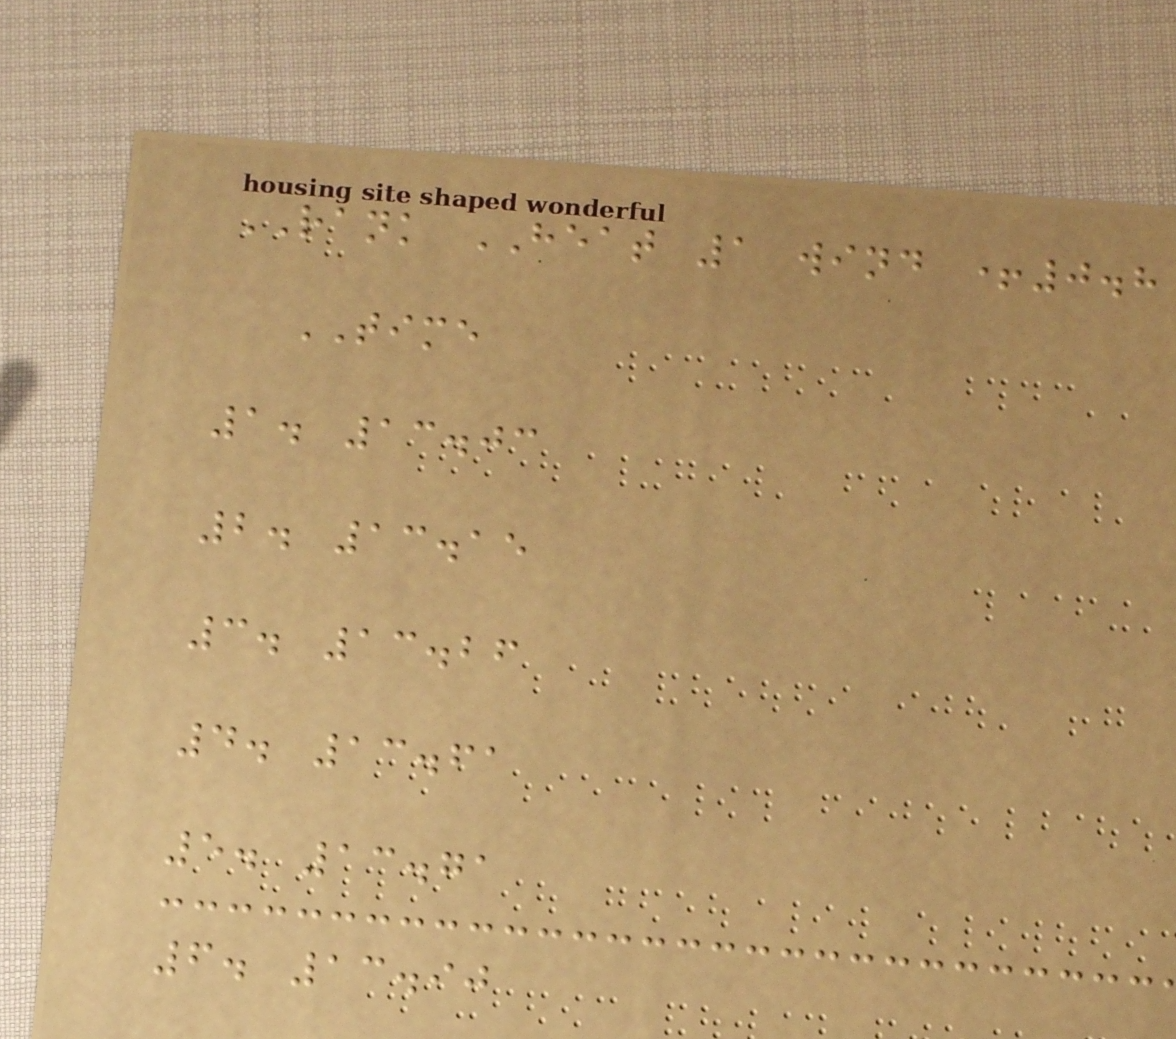RANK HEAT 1 wind +0.8
TIME
1. 13.03
2. 13.15
3. 13.26
4. 13.61
5. 13.71
6. 13.90
